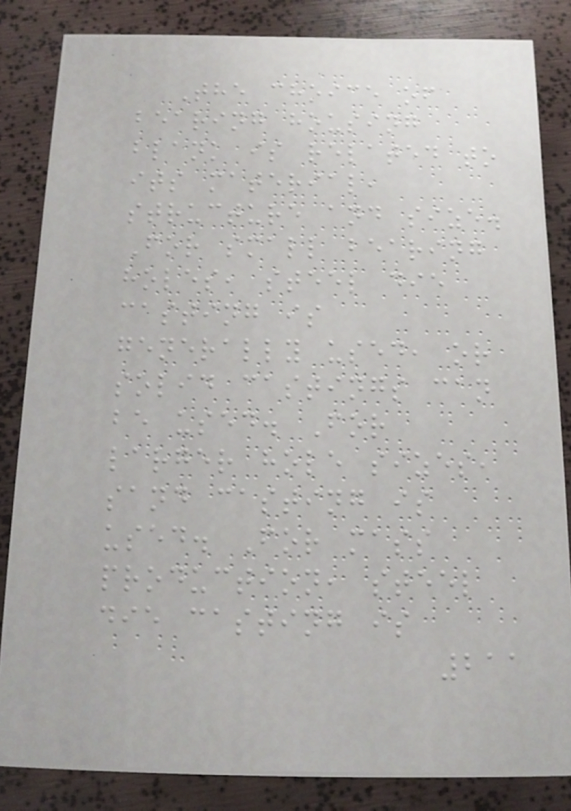The choice of
bearing housing
blank is related to
its material,
structure and size.
For small bearing
holes, steel die
casting is
generally used, or
solid castings can
be used. For
larger hole sizes,
sand casting is
used. For mass
production, steel
die casting is
211
